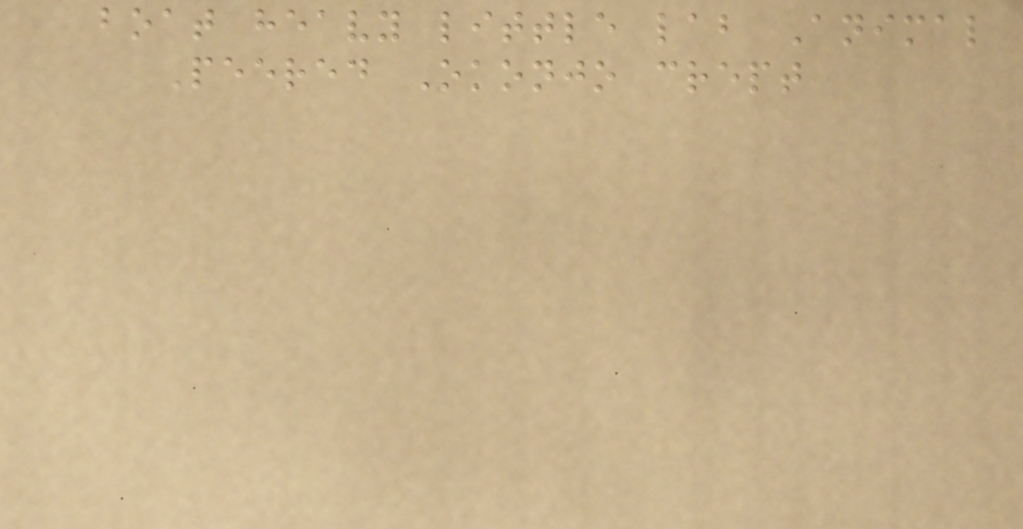boat heavy little lab Animal
Peered Okonjo crept
